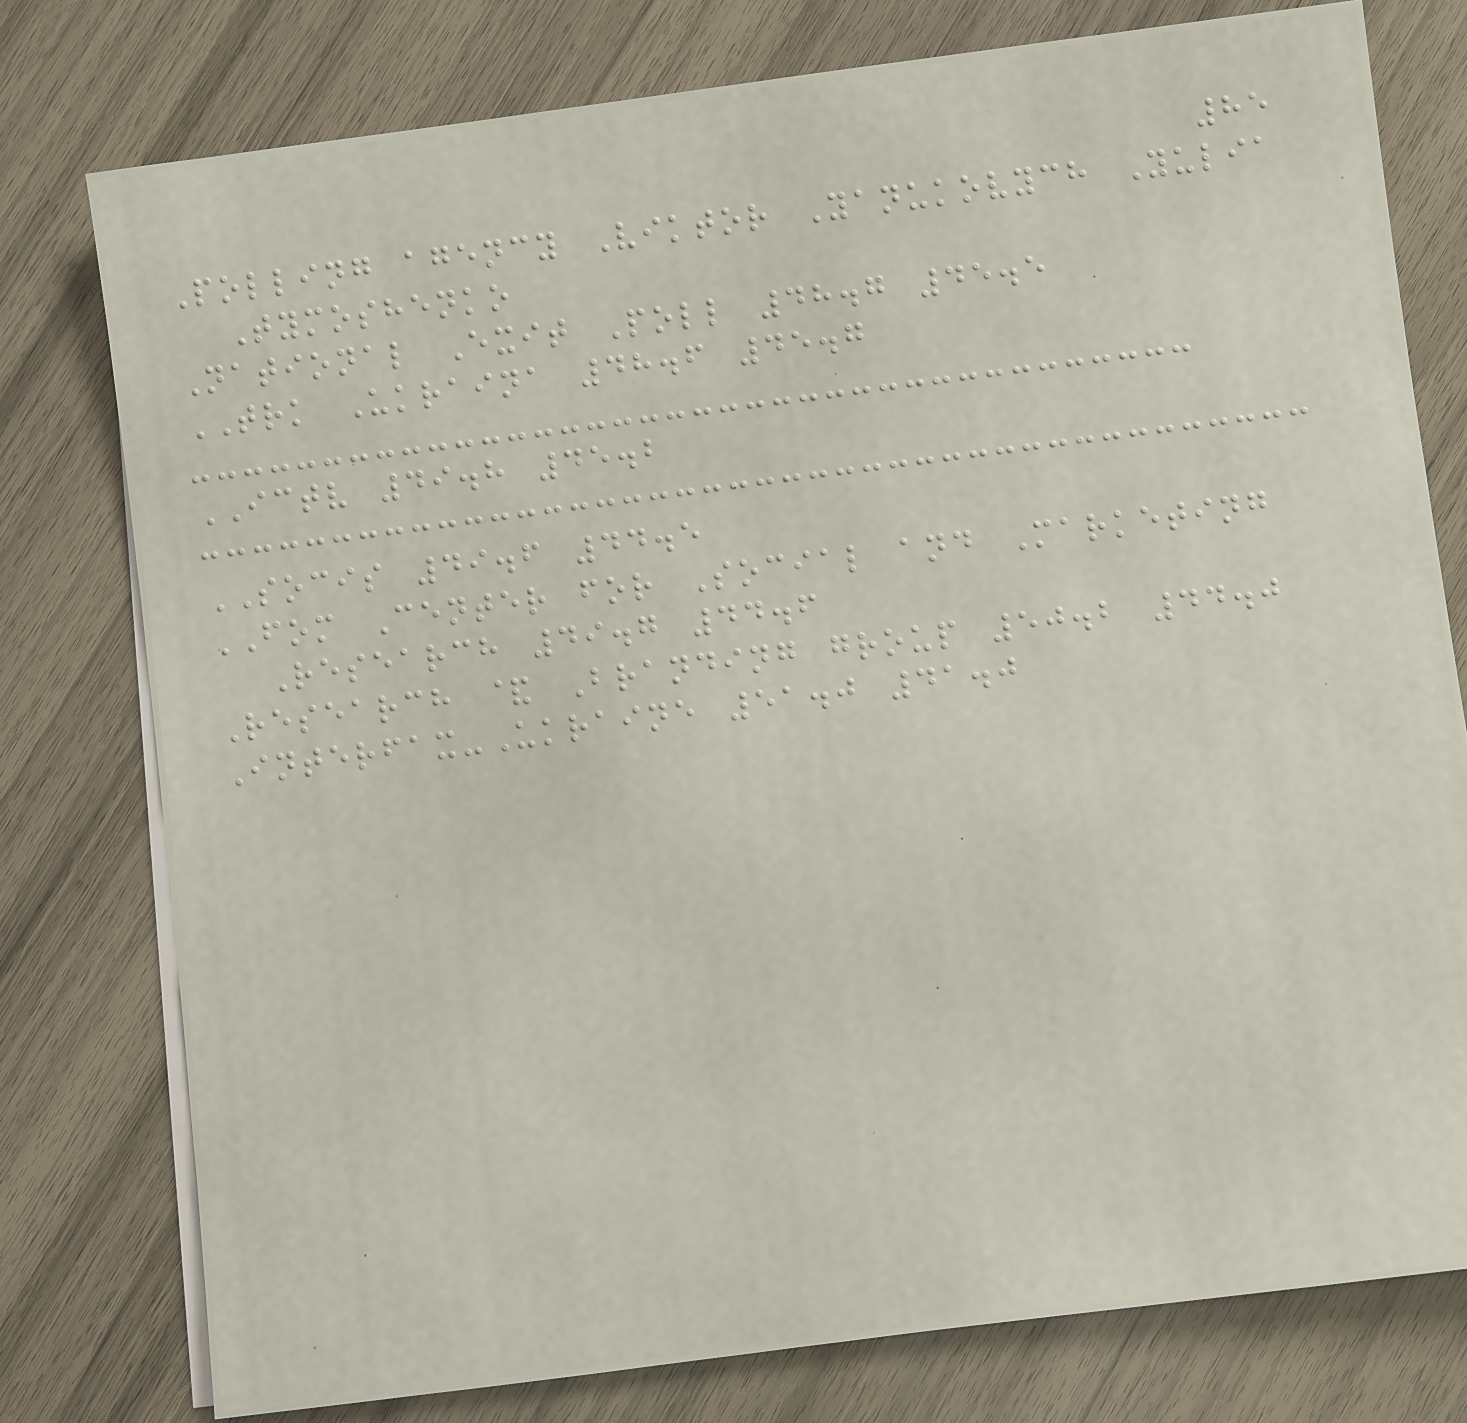85
Polling agency Viktor Yanukovych Yulia
Tymoshenko
National Exit Poll 48.7 45.5
TRK Ukraina 48.6 45.7
ICTV 49.8 45.2
SOCIS 49.6 44.5
FOM Center for Social and Marketing
Research 49.7 44.6
Research & Branding group 50.2 44.0
Interfax-Ukraine 51.0 41.0
